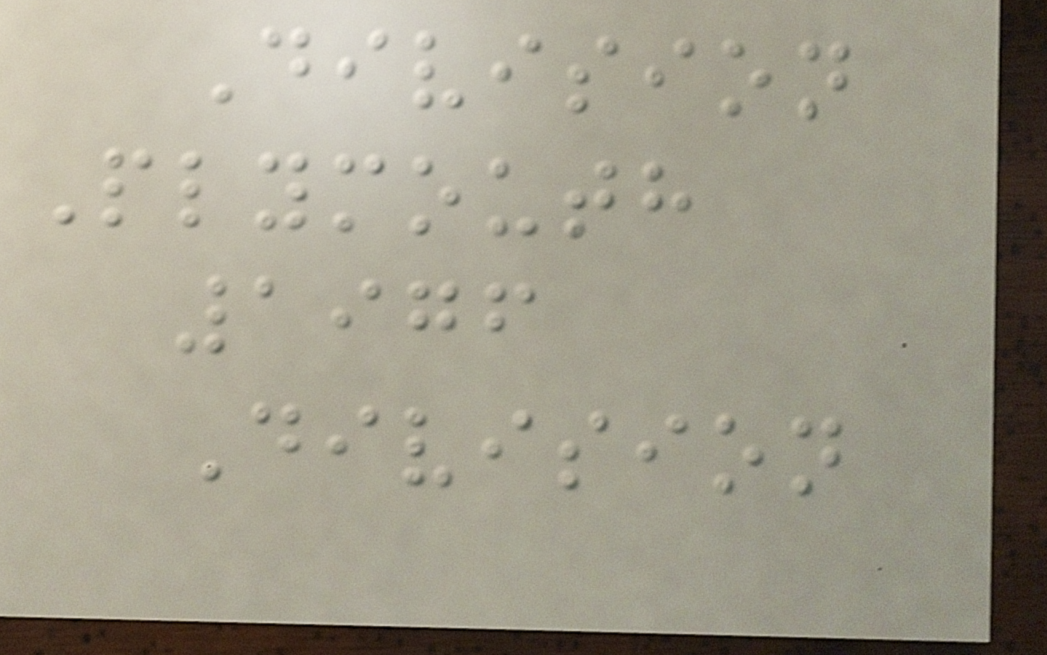Division
Plymouth
1976
Division
